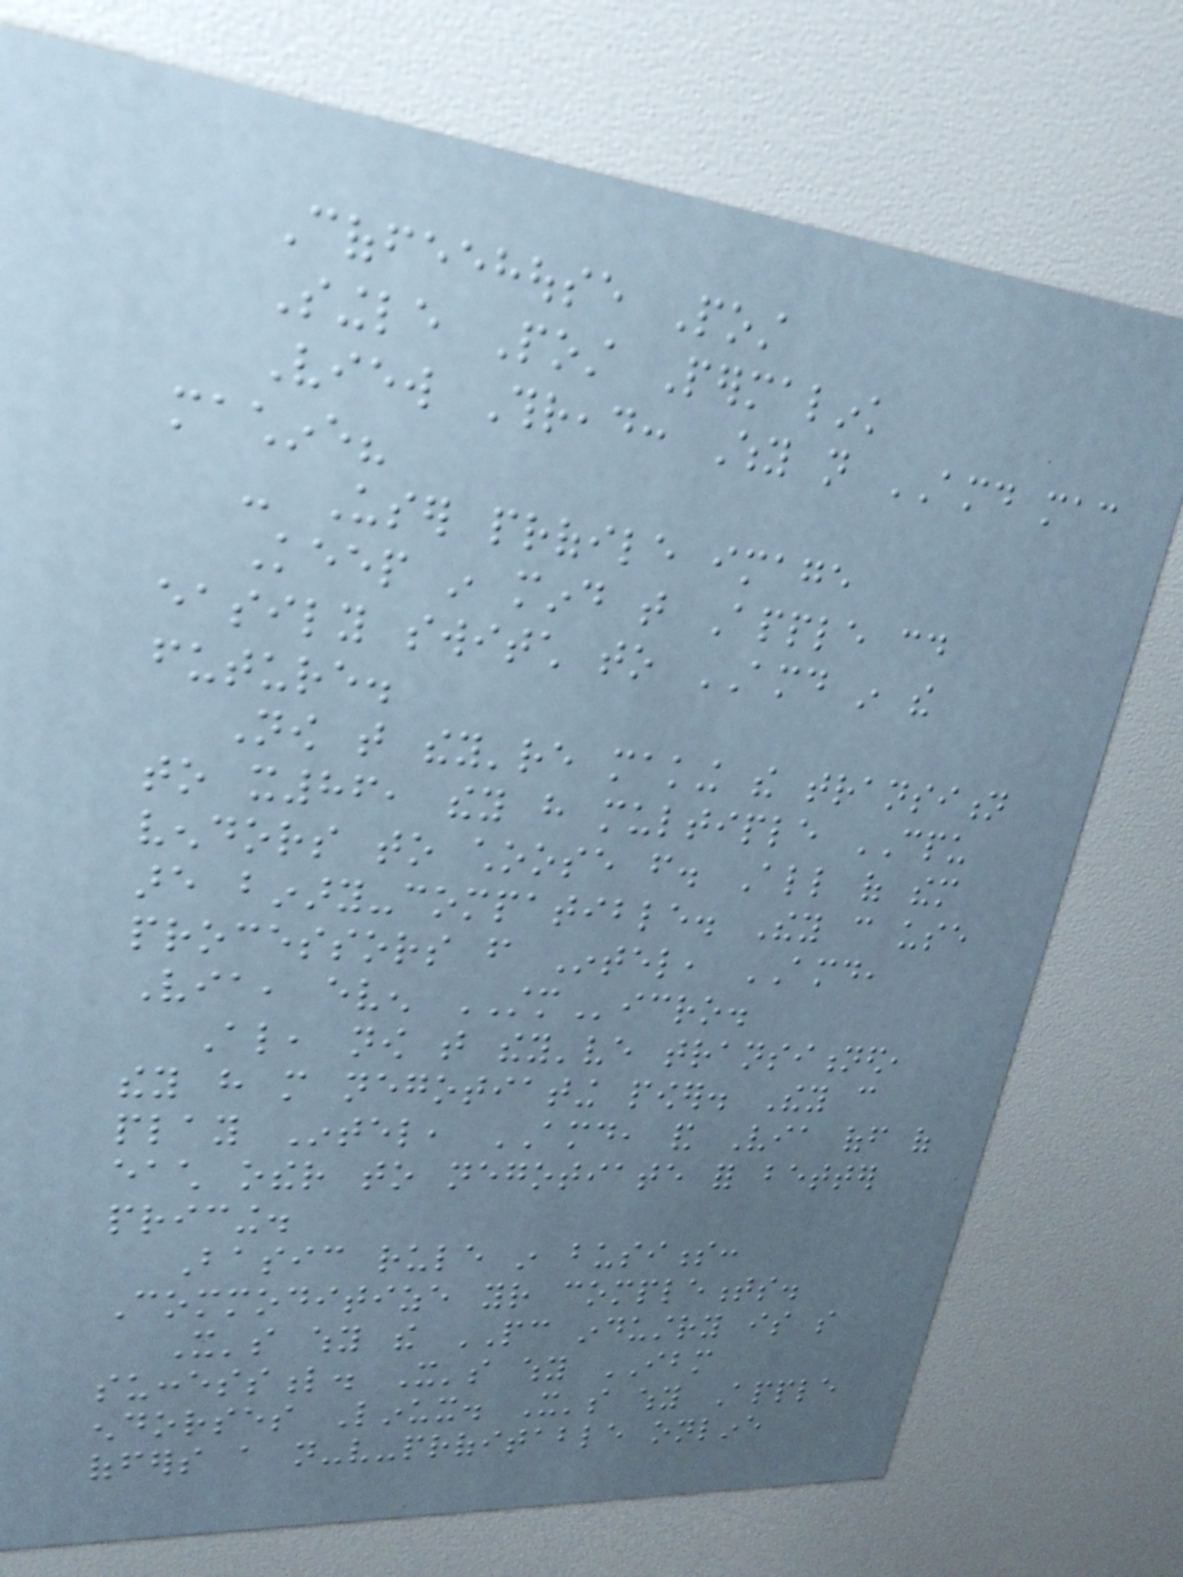Coffeehouse Post
Single Post Permalink
View Thread: Why not AMD mac
machine?
- User profile image
Keep in mind that Apple could
easily switch to AMD in the
future.
Now that they're making the transition
to x86, they have multiple CPU
vendors to choose from. All of them
are binary-compatible. They can use
processors from Intel, AMD,
Via, even STMicro.
Also, now that they've transitioned,
they have more negotiating power. They can
play Intel, AMD, and Via off of
each other to negotiate for better
pricing.
Basic rule in business:
Commoditize your complements.
It's why the PC industry is so
successful. It's why IBM
endorses Linux. It's why Apple
offers a not-very-profitable online
